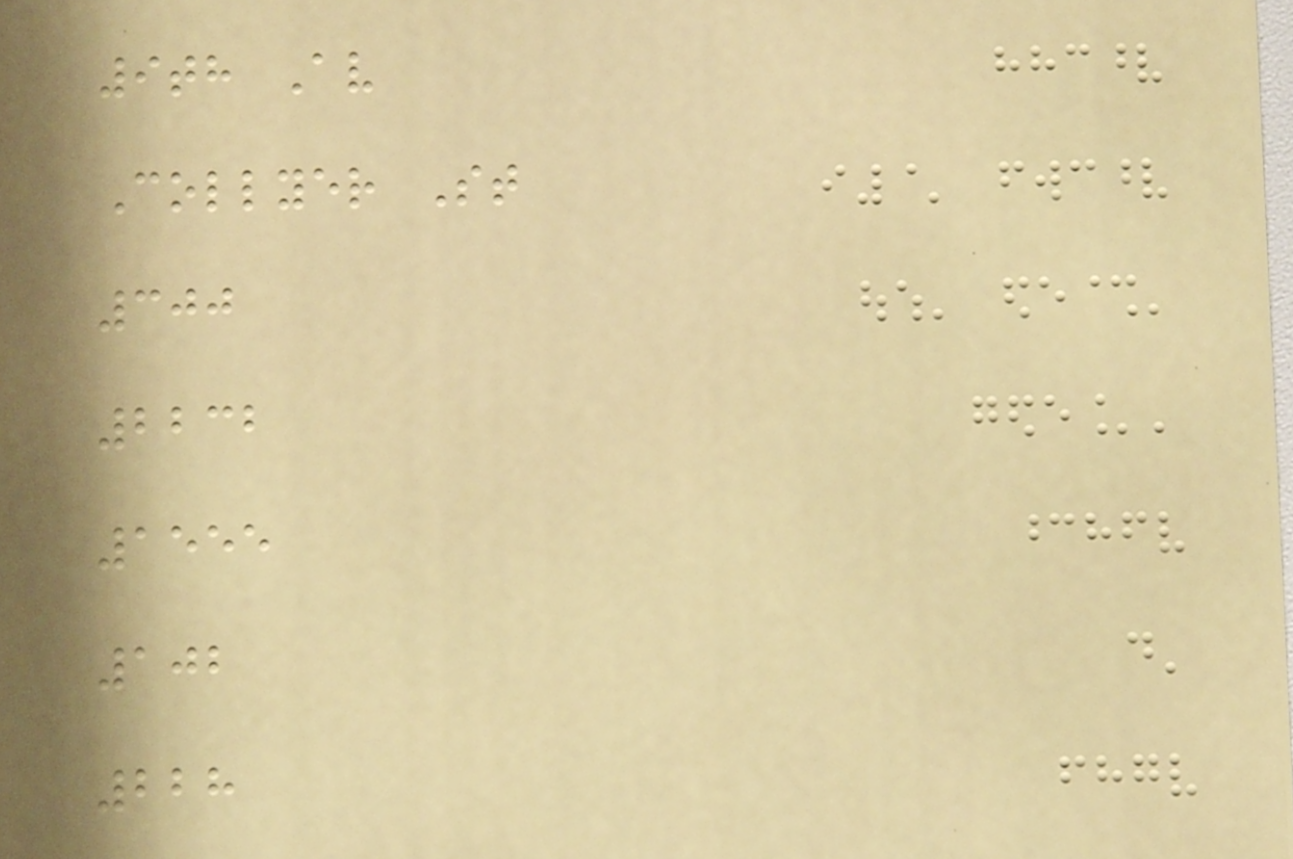9th Av
Collyer St
300
2232
1555
102
228
